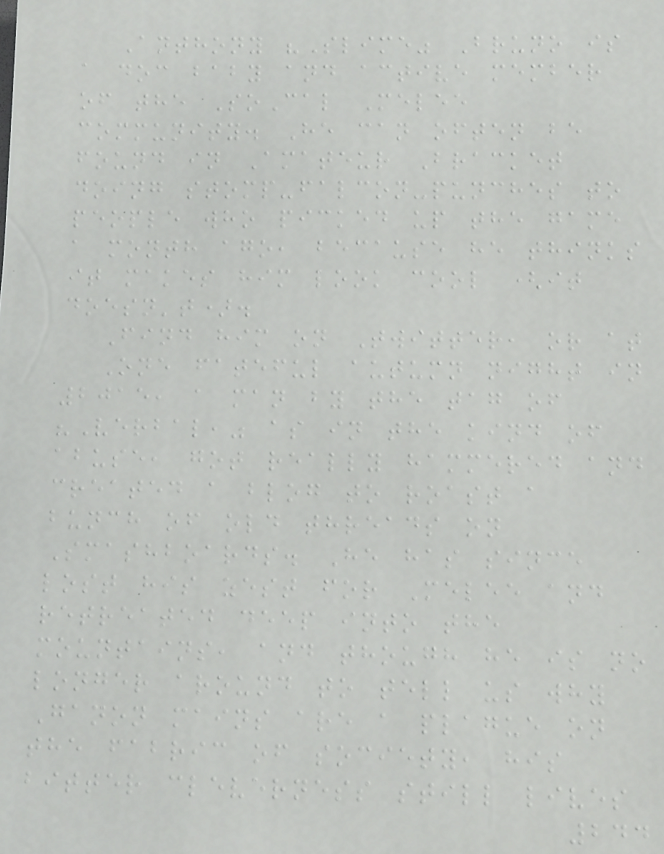Anthony "Slime" Bruno is
a doc baby and active member
of the SoCal Melee
community. He can often be
found in Amateur Bracket
doing stomp-falcon-punches to
people who picked up the game
a month ago, because he thinks
it makes him look cool (it
doesn't).
Find him on Twitter, or at
One fateful autumn night in
2015, a man by the tag of
"Verbal," as in the kind of
abuse, got really hammered and
created a blog to roast a
bunch of old threads on
Smashboards. He has since
lost his zest for Melee and
retreated deep into the
mountains, and though he is no
longer around to tell us why
Ganon mains are a plague on
the fabric of society, his
bitter cleverness still lives
244
